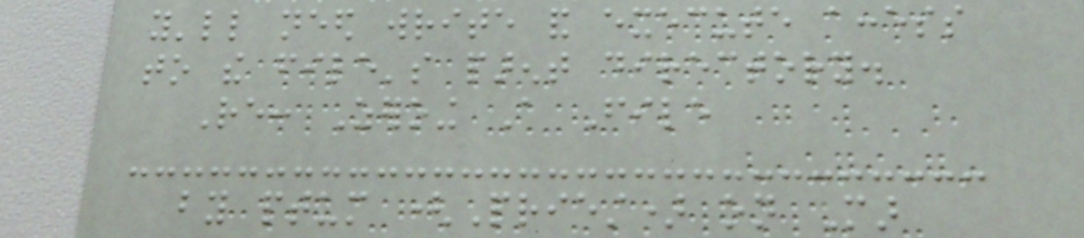you'll need write and execute access
to the file's parent directory.
Re: Zeroing A File
by ptum (Priest) on Mar
